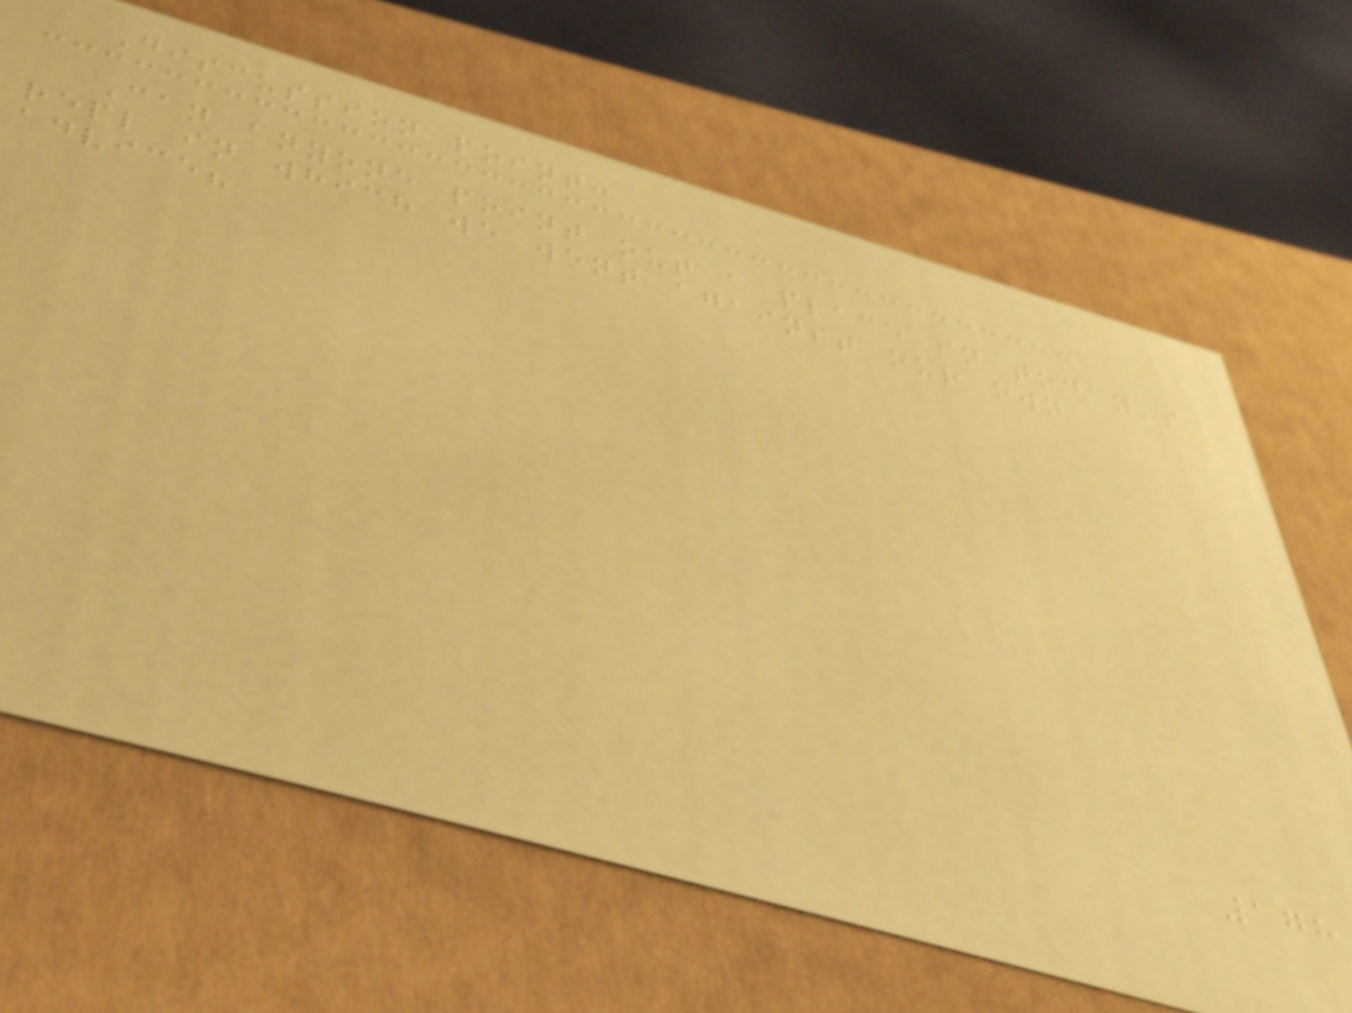Discussion point:
Can anyone point out a place in today's
repl in which we went against our own
advice?
178
